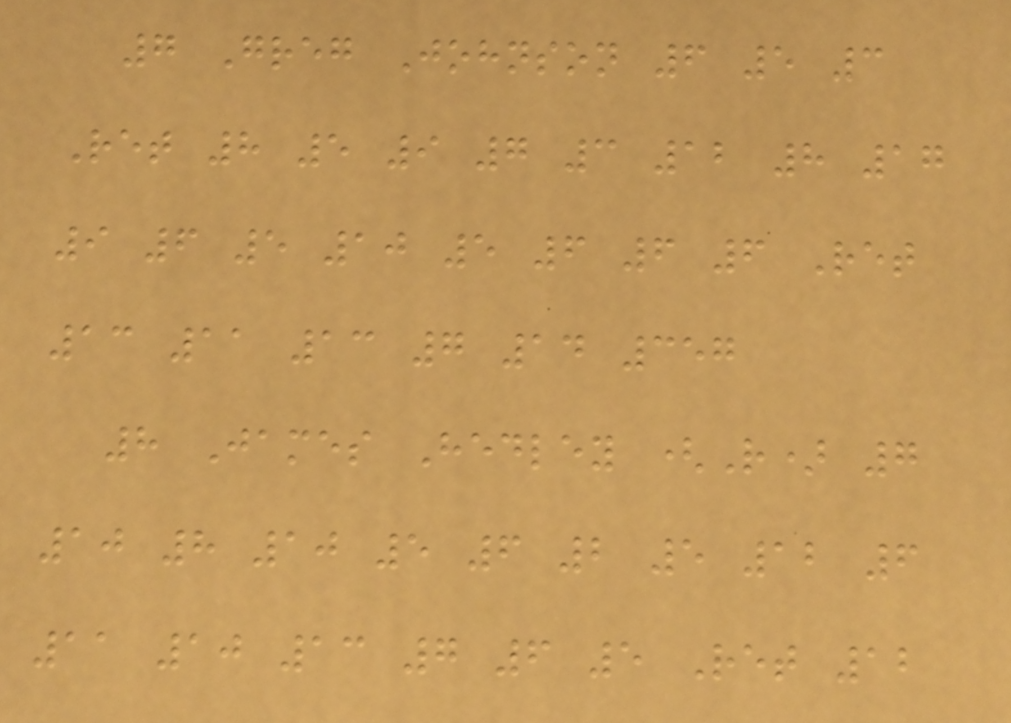7 Greg Johnson 6 5 3
Ret 8 5 9 7 3 12 8 17
9 6 5 10 5 6 6 6 Ret
13 11 13 7 14 357
8 James Hedley (R) 7
10 8 10 5 6 2 5 12 6
11 10 13 7 6 5 Ret 12
